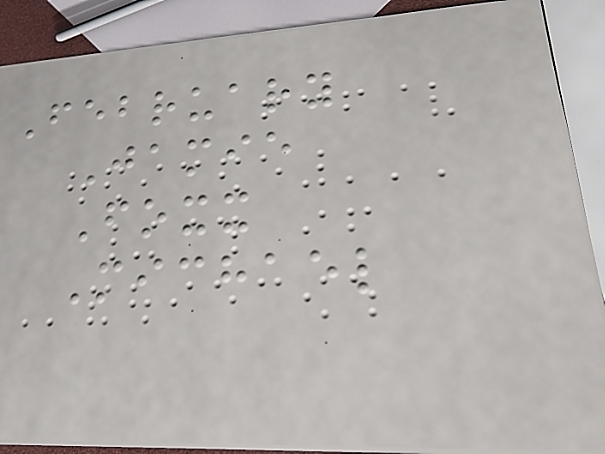February
Jamie
Foxx
Michael
